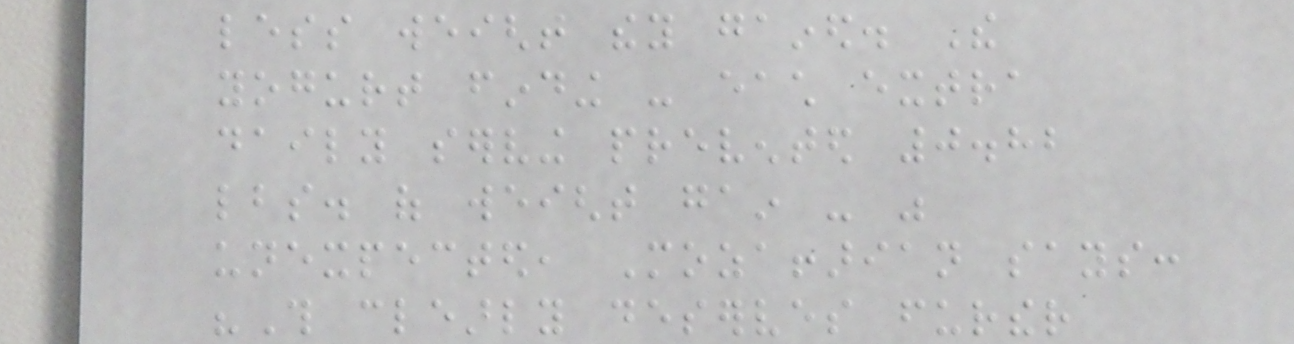less weight they gained. The
yogurt finding - each extra
daily serving prevented 0.82
lbs. of weight gain - was
unexpected, Mozaffarian says:
"This clearly deserves further
